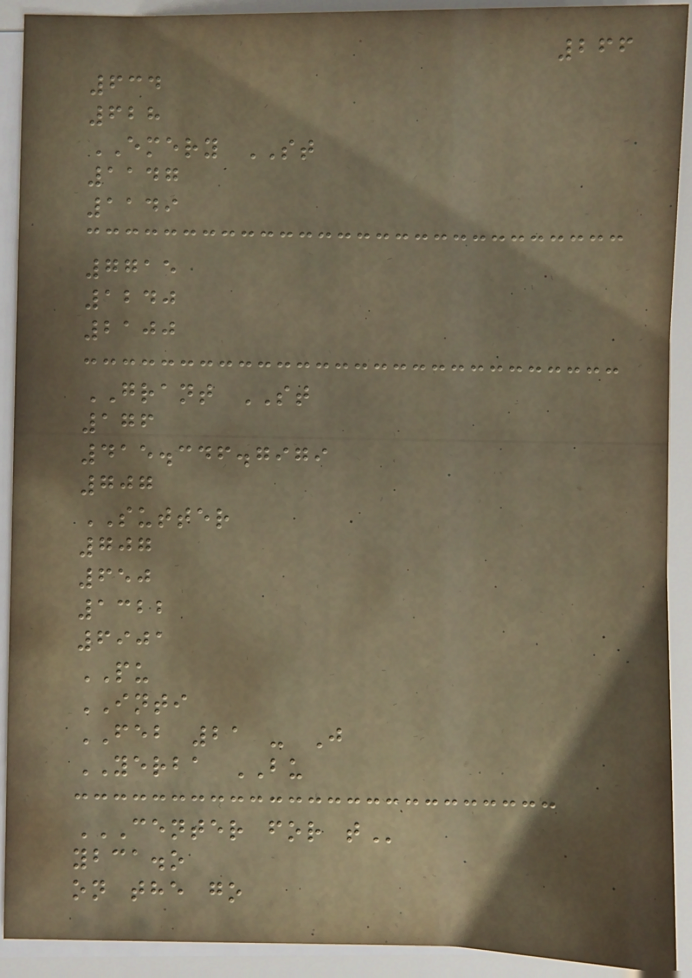266
634
628
EMERY ST
1147
1149
7715
1240
2100
GRANT ST
176
415.346.7979
707
SUTTER
707
650
1322
6901
PU
INTI
FEB 21 - J
YERBA BU
CENTER FOR T
ybca.o
on the go
